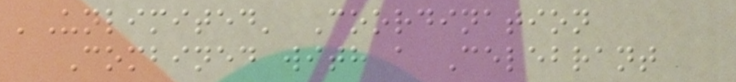'Unlimited' Coordination
Combined with a Celebrant
